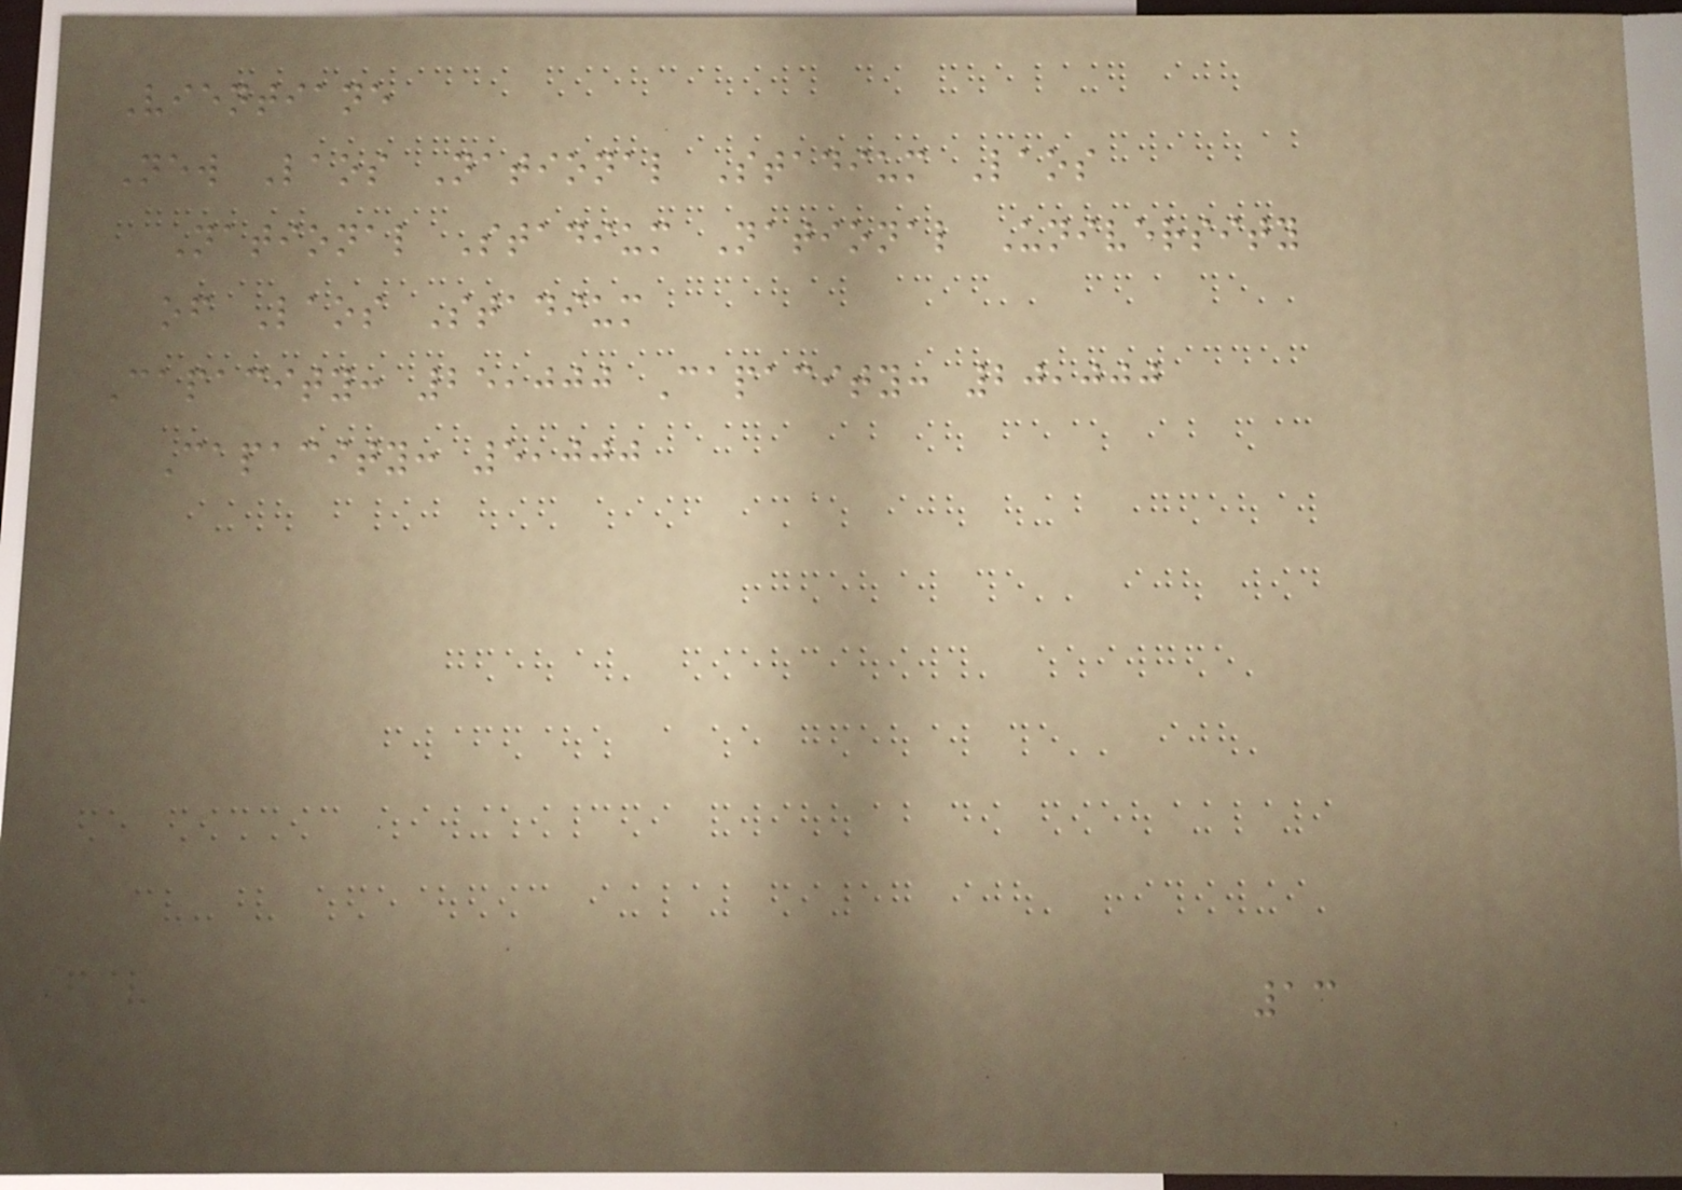Vientiane
New Laos National Stadium Laos
National Stadium National University
of Laos Stadium
Capacity: 25,000 Capacity: 20,000
Capacity: 5,000
13
